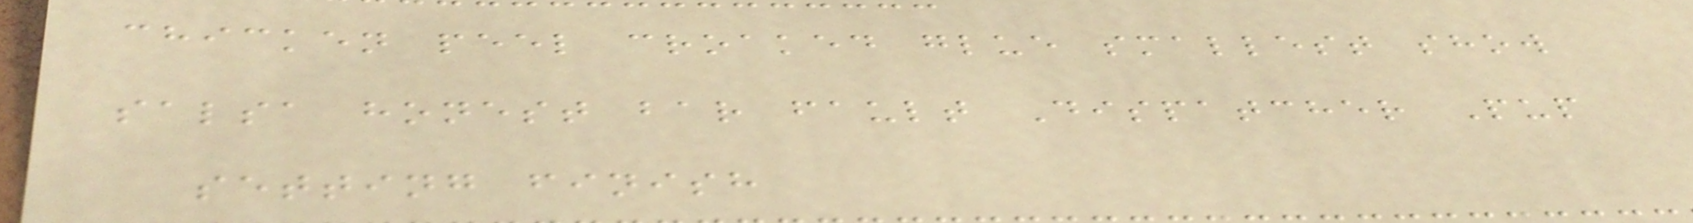chicken peel croaked glue smallest show
salsa honest bar fault Dispatcher Pup
setting finish
